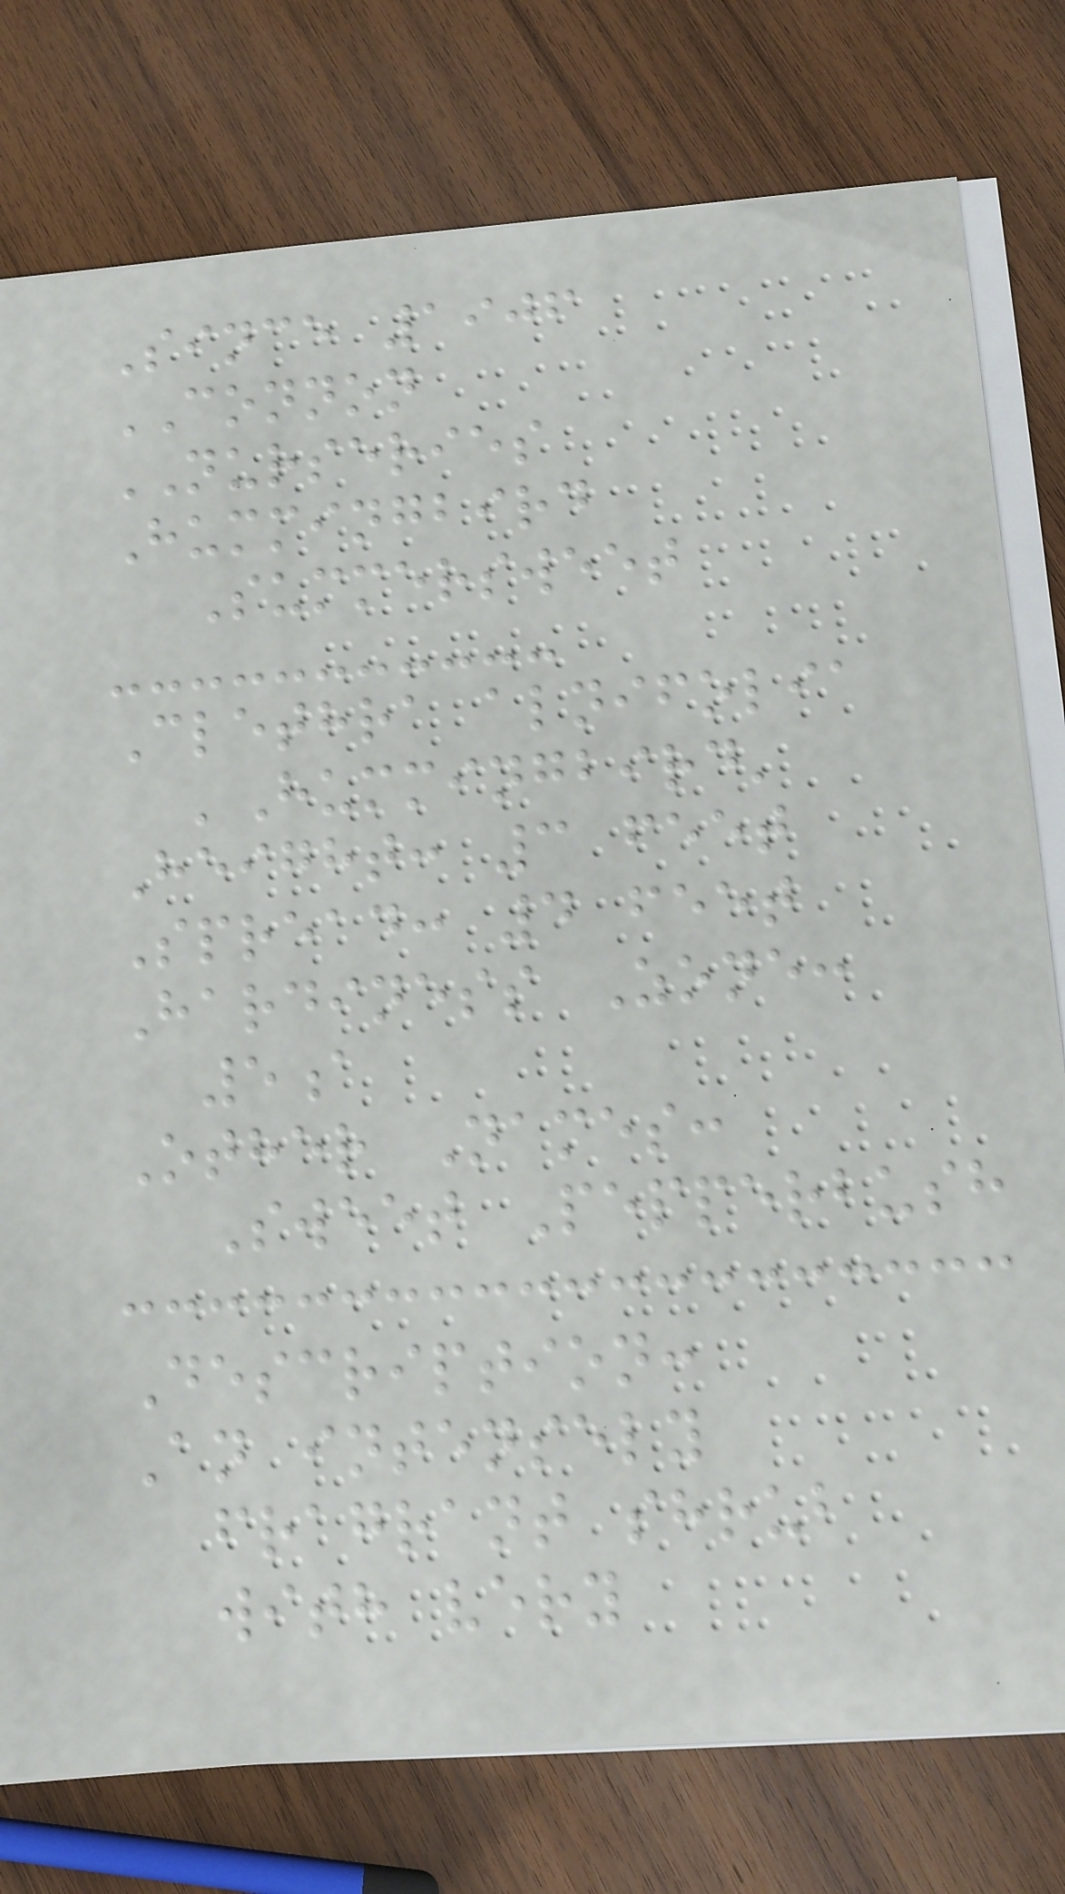Since 1906
CONNON
NURSERIES
Hummingbird
Summersweet
Clethra alnifolia
'Hummingbird'
Height: 3 feet
Spread: 4 feet
Hardiness Zone:
5a
Other Names:
Sweet Pepperbush
Description:
An intensely
fragrant shrub
with very
